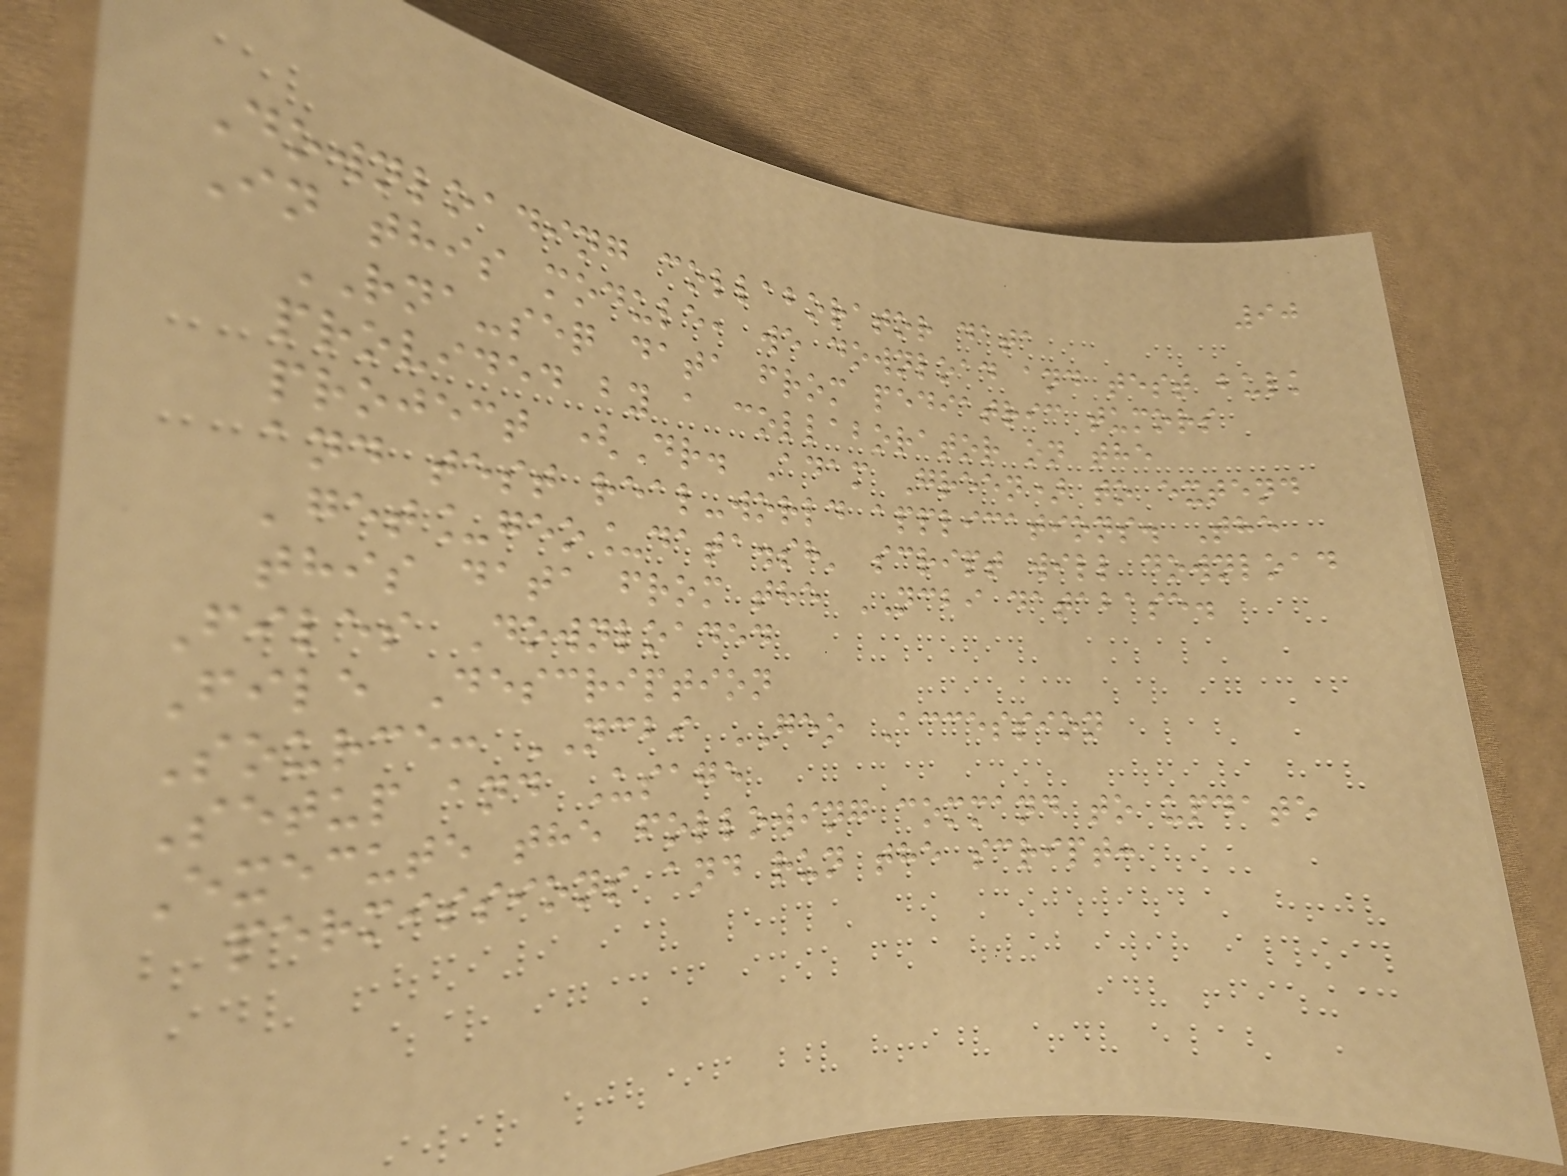90
Downloading collaborator data
In this module, we download and test bulk
RNA-seq data from pediatric tumors
provided by a collaborator on the
project (Dr. Adam Green) to extend
and test real-world applications. The
'get_geo_data.sh' script will download
this data from the NCBI database.
Files Downloaded
File Description
Source: NCBI GEO Accession
Setup and Usage
Execute the following command to update
permissions and run the script:
